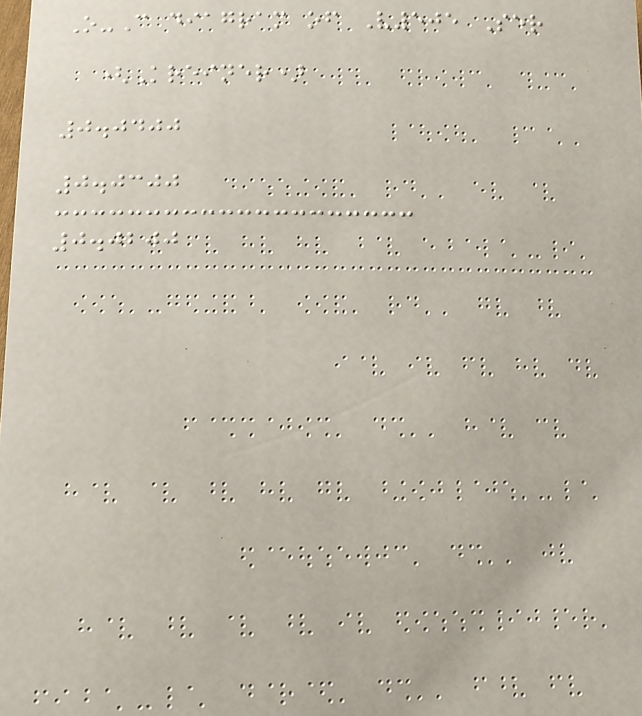O-C diagram of V505 Ser
(Kreiner)
0.0400
0.0300
0.0200
